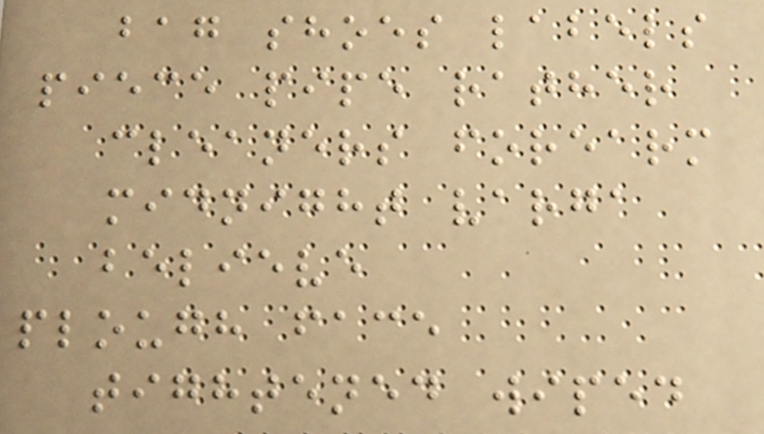bag shoes labels
piece pipe rather
cleaners forearm
midnight varga
believe
plough face
tightened wiped
